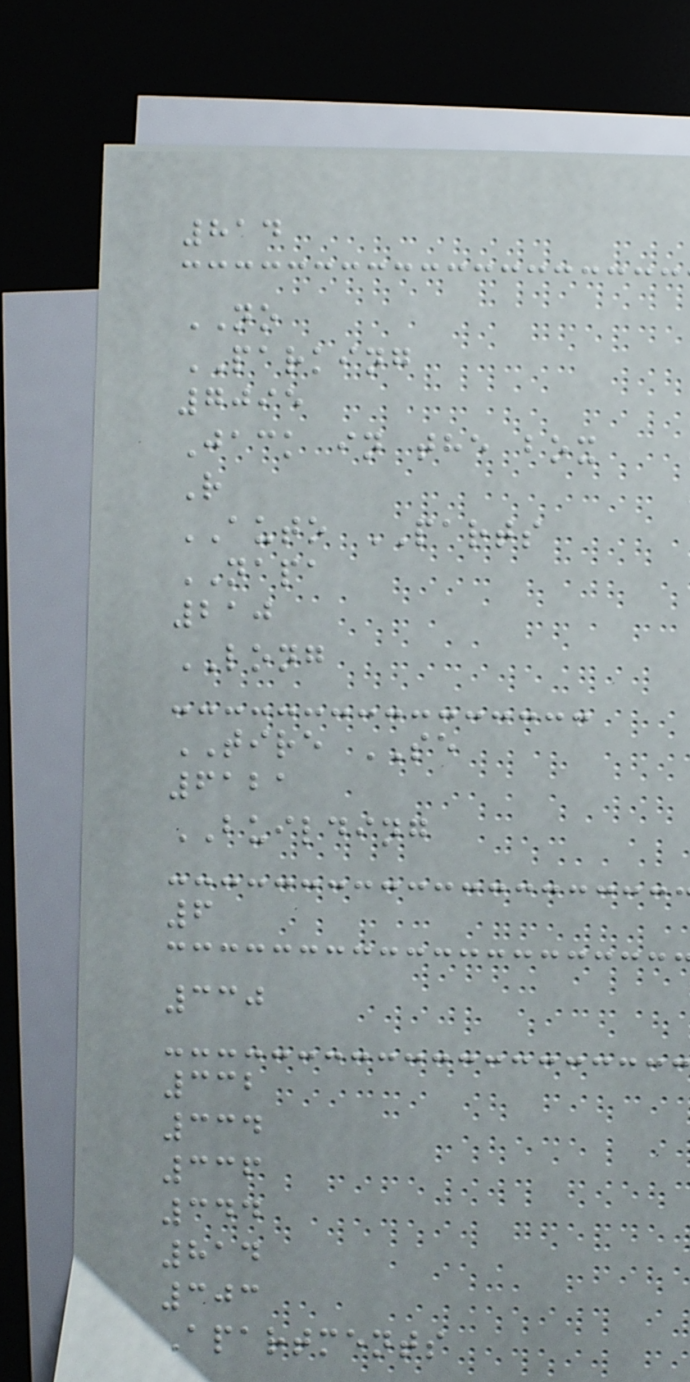814
NO
PARKING
7095
Jack in the box
R
AUTO PARTS
NAPA
210
LONG
TIRE SE
6121
BUILDING
6
330
332
334
336
344
814
303
Apartments
